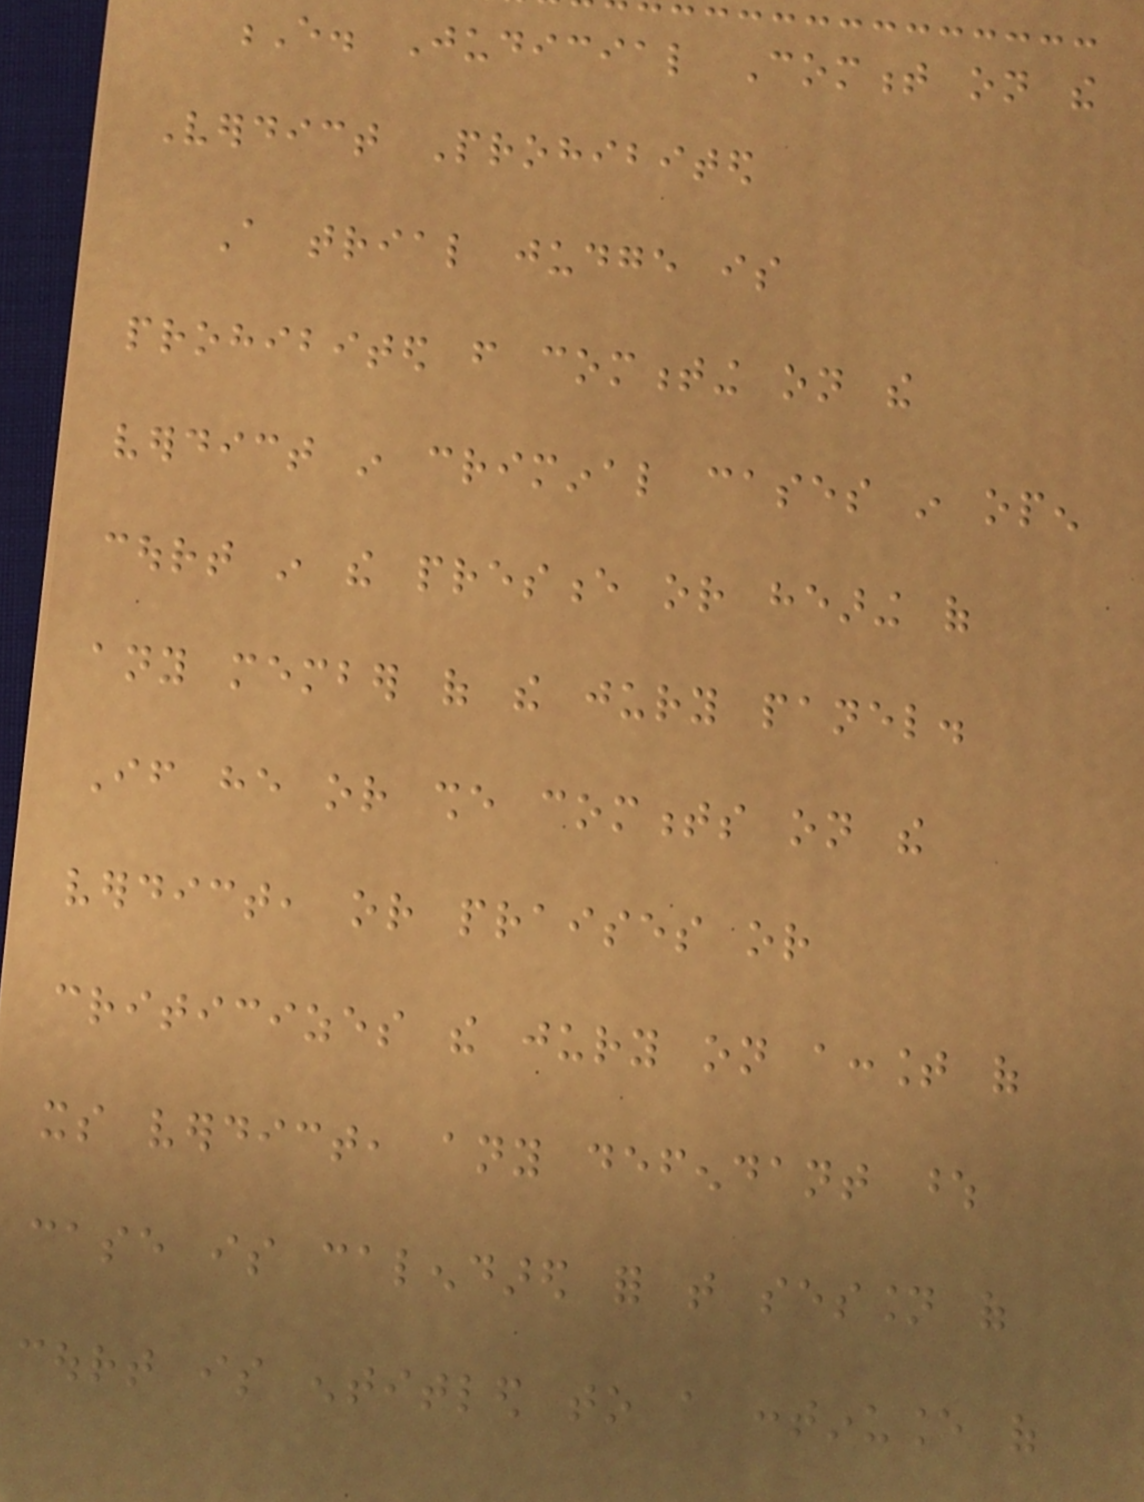E. Judicial Comment on the
Verdict Prohibited
A trial judge is
prohibited from commenting on the
verdict in criminal cases in open
court in the presence or hearing of
any member of the jury panel.
If he or she comments on the
verdict, or praises or
criticizes the jury on account of
its verdict, any defendant whose
case is calendared for that session of
court is entitled to a continuance of
